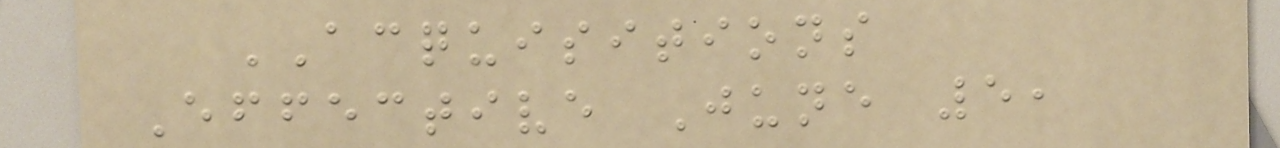ACQUISITIONS
Effective June 5,
